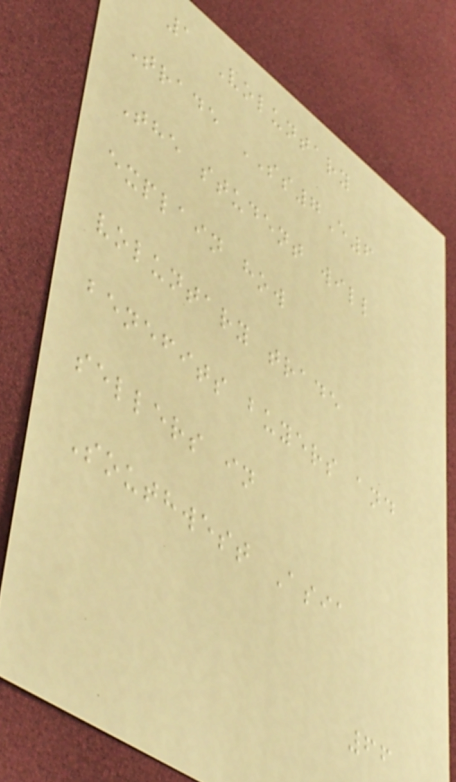1 Voluntary
Trade SS7E6
The student will
explain how
voluntary trade
benefits buyers and
sellers in
Southwest Asia
66
